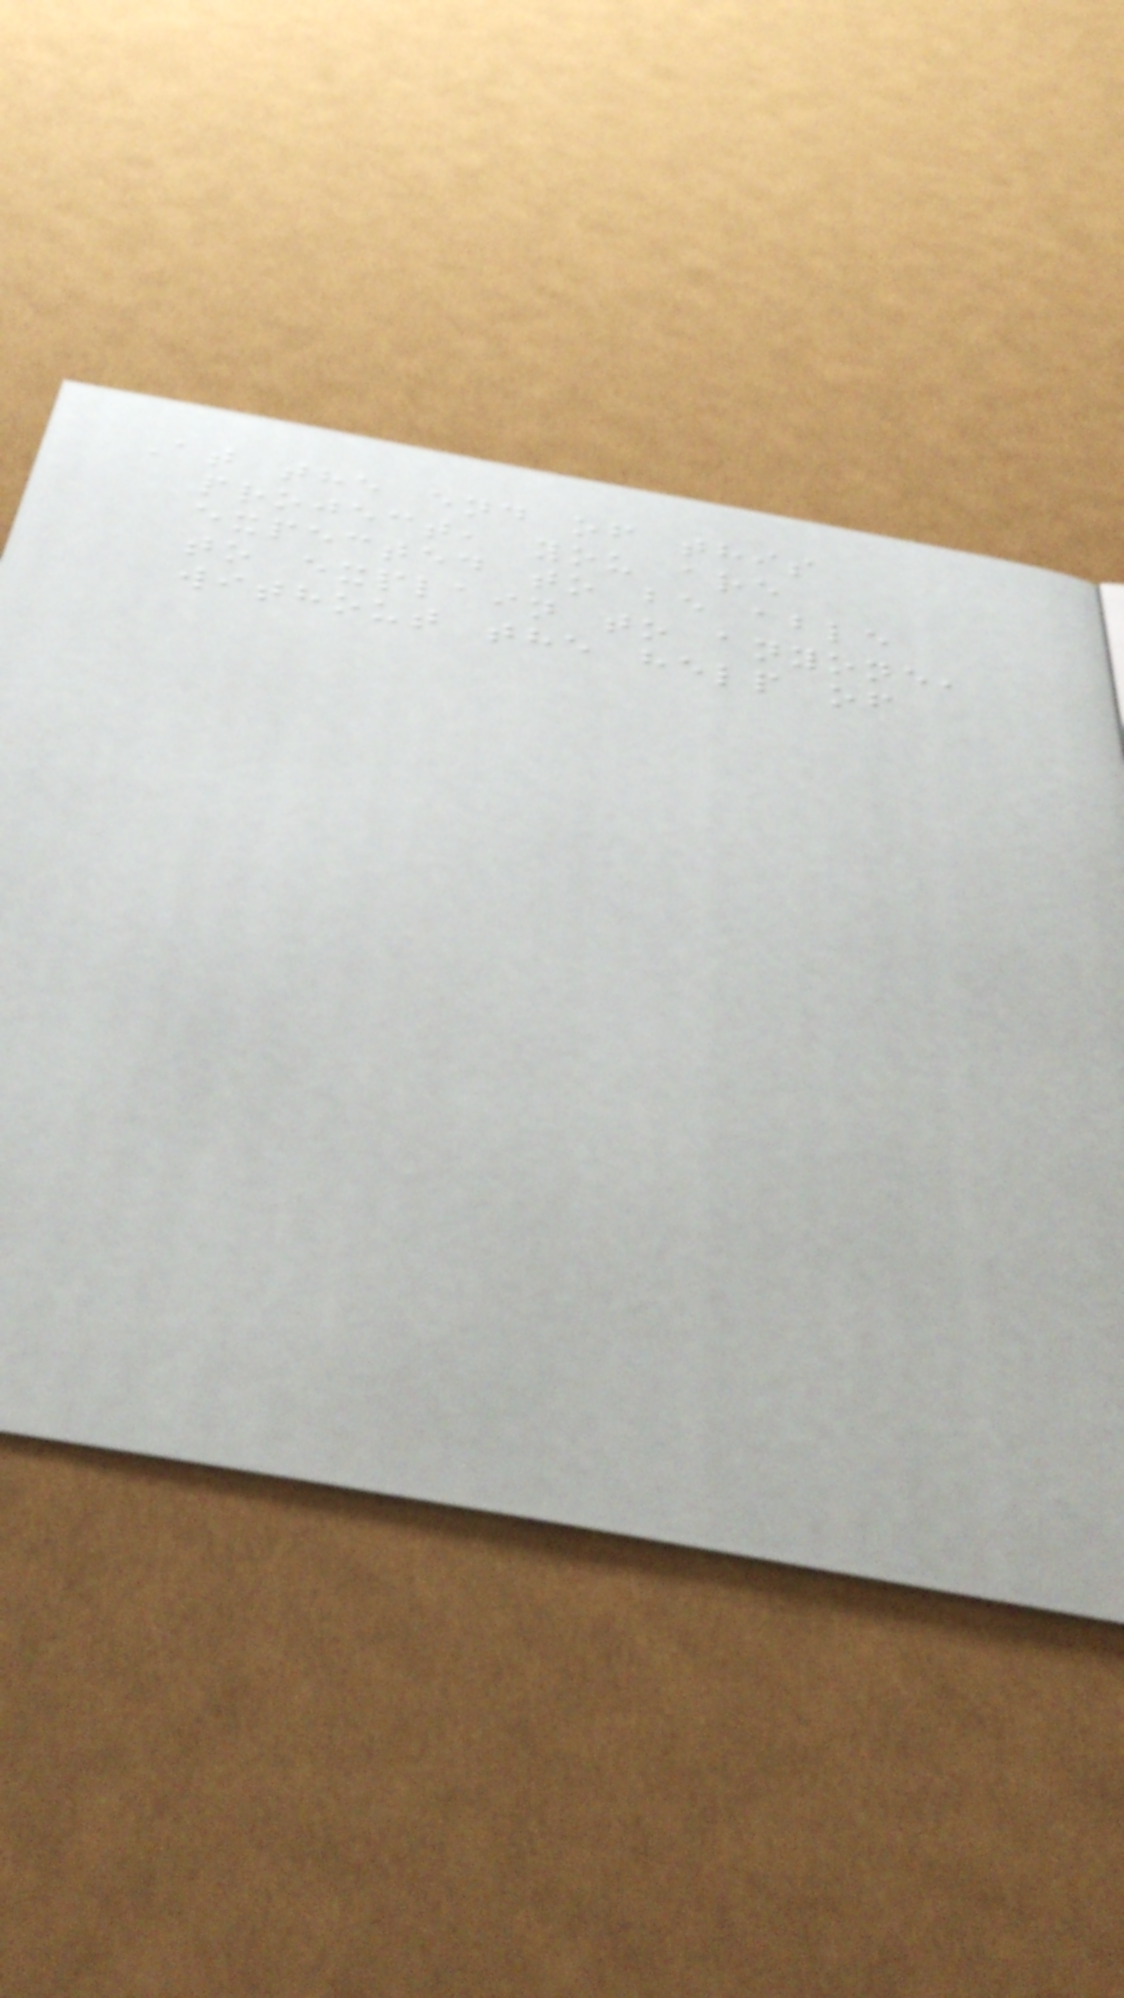At the end of this
project, you are
expected to be able
to explain to anyone,
without the help of
